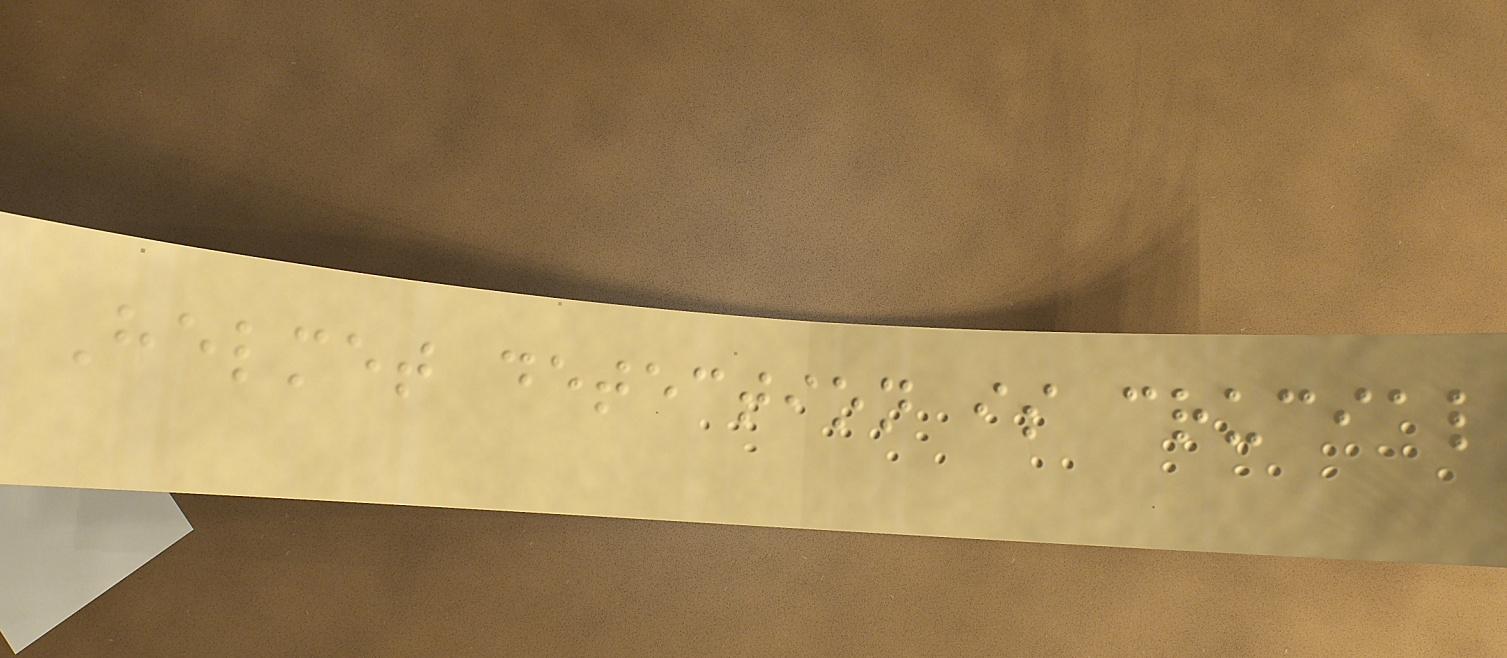Helmet detection is crucial
